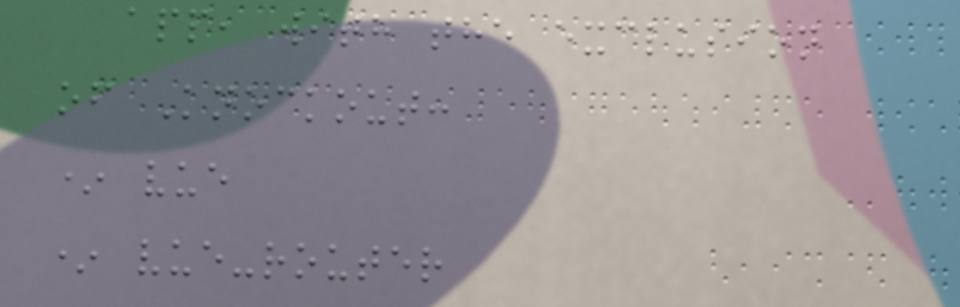app, with the exclusion
of Knockout:
* vue
* vue-router
